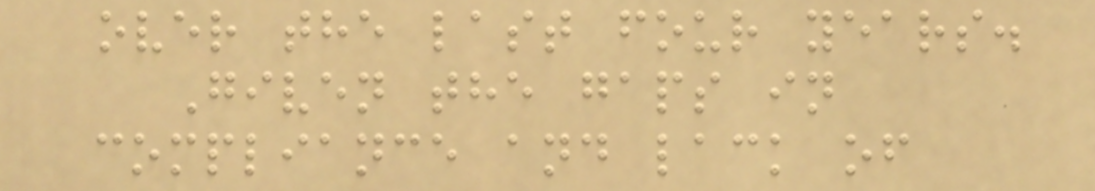over the last four years.
Given the gaps in
compliance and lack of
